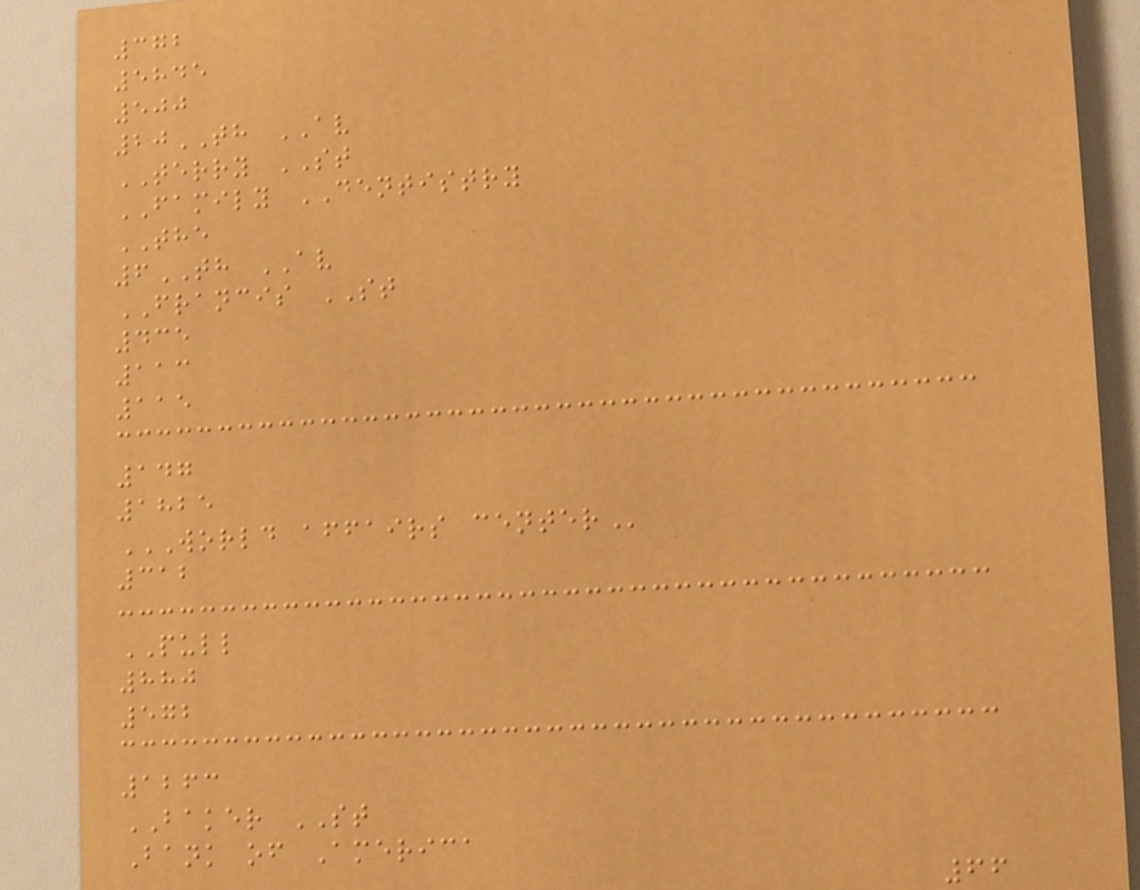372
5845
500
20TH AV
TERRY ST
FAMILY DENTISTRY
THE
6TH AV
FRANCIS ST
435
113
115
147
1825
WORLD AFFAIRS CENTER
312
PULL
880
572
1263
BAKER ST
Bank of America
66
